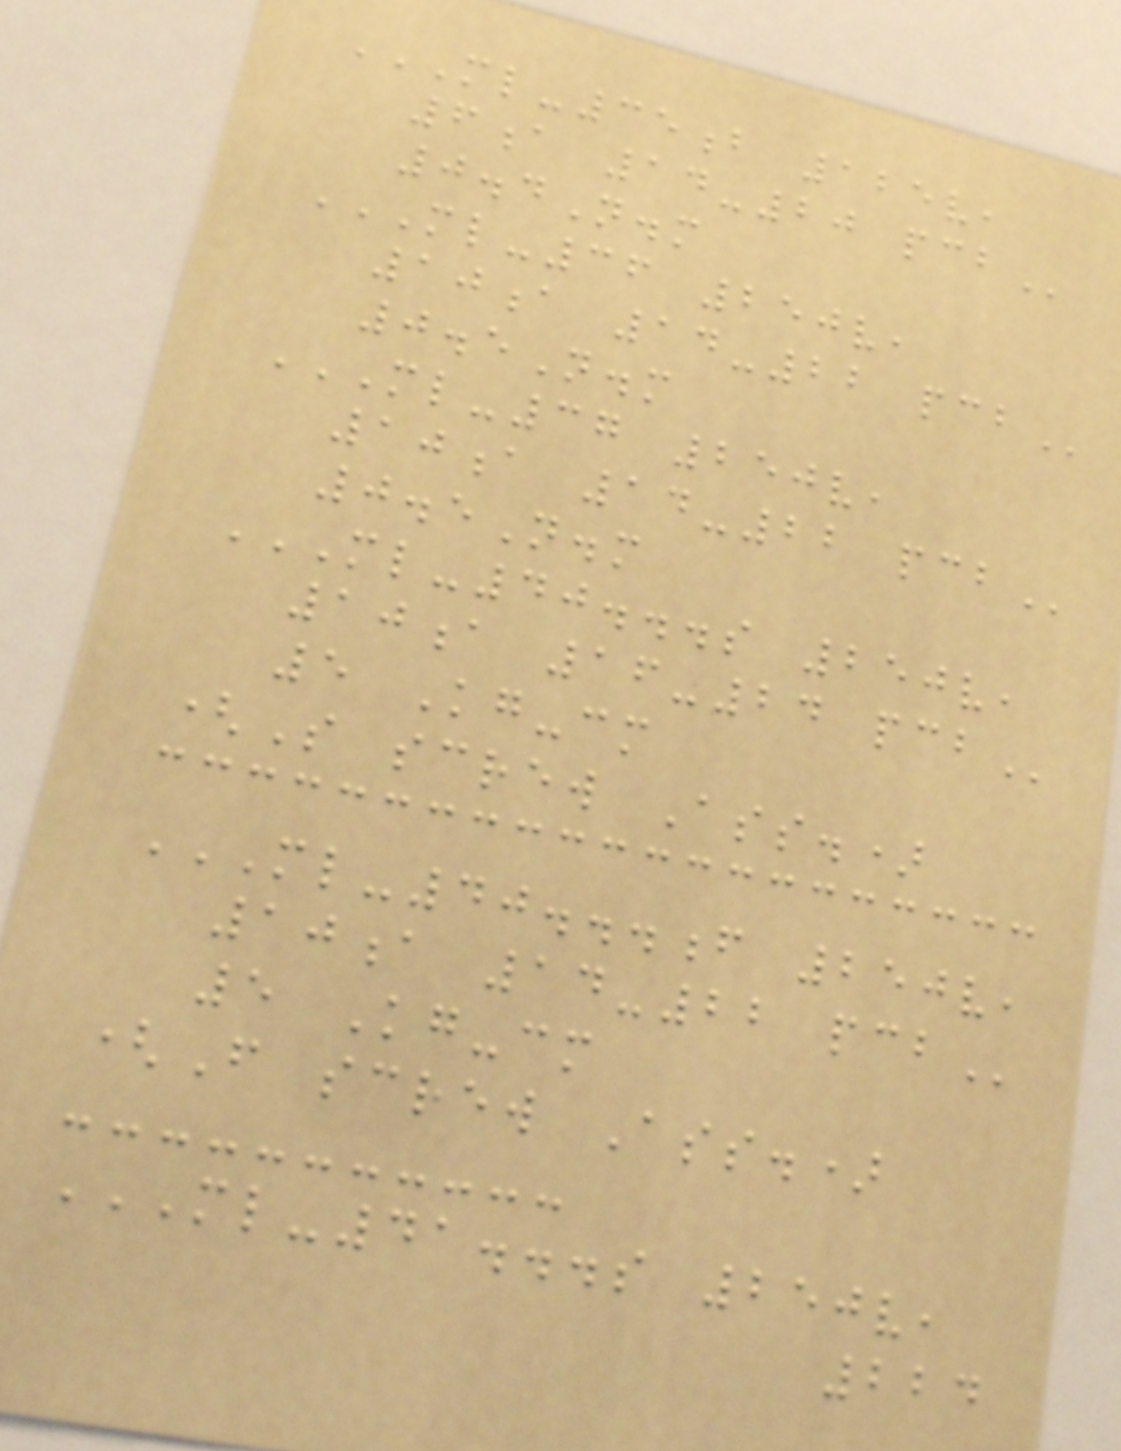ML-35B 125V,
6A 14-20 PCB
0.4N.m
ML-36 250V,
10A 14-22 PCB
0.5N.m
ML-37 250V,
10A 14-22 PCB
0.5N.m
ML-40...S 250V,
10A 16-24 PCB
5 Kg-cm
(S screw Ass.)
ML-40...F 250V,
10A 14-22 PCB
5 Kg-cm
(F screw Ass.)
ML-41...S 250V,
224
